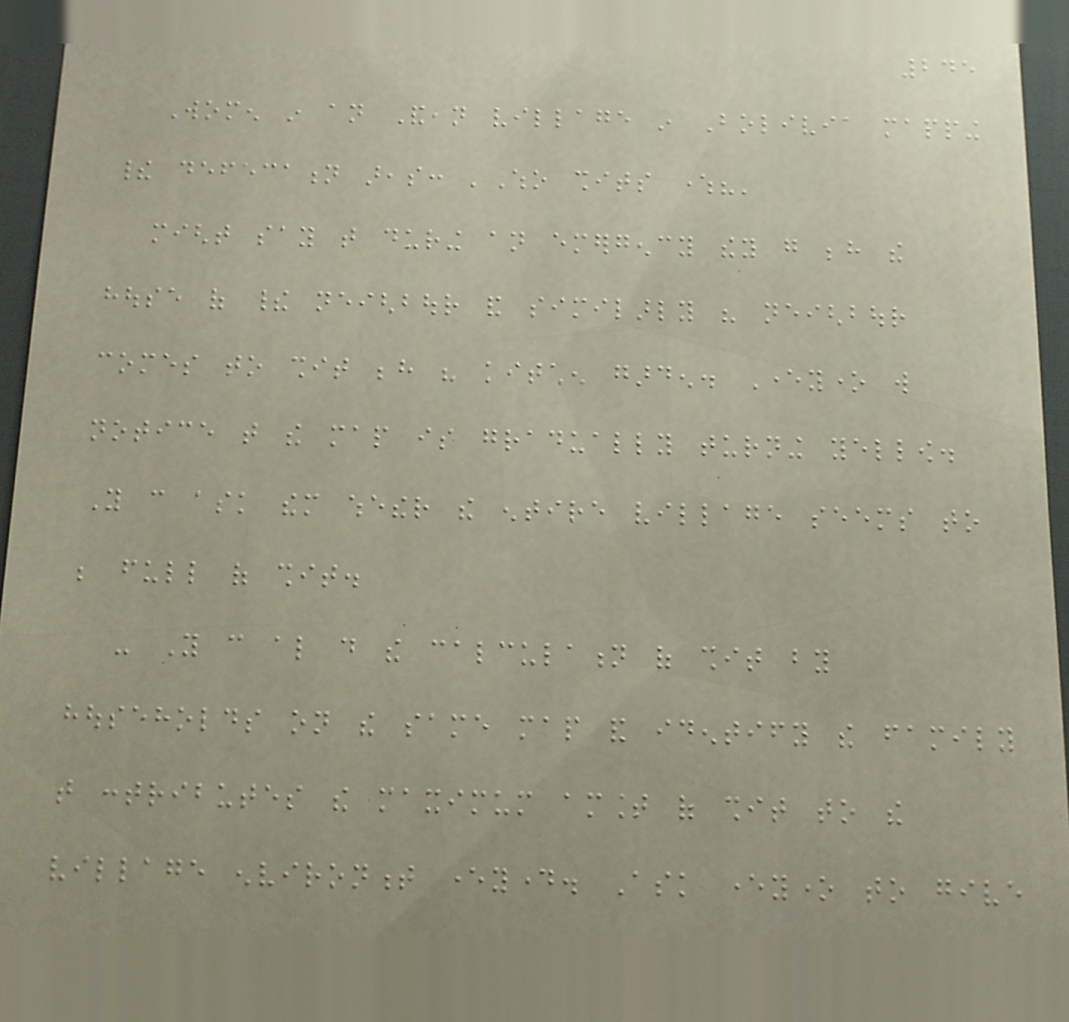245
Women in an Andean village in Bolivia mapping
their defecation areas: 'Who shits where?'
might say that during an emergency they go behind the
house of their neighbour and similarly his neighbour
comes to shit behind his kitchen garden. Everyone will
notice that the map is gradually turning yellow.
You can ask them whether the entire village seems to
be full of shit.
- You can also do the calculation of shit by
households on the same map and identify the family
that contributes the maximum amount of shit to the
village environment everyday. Ask everyone to give
